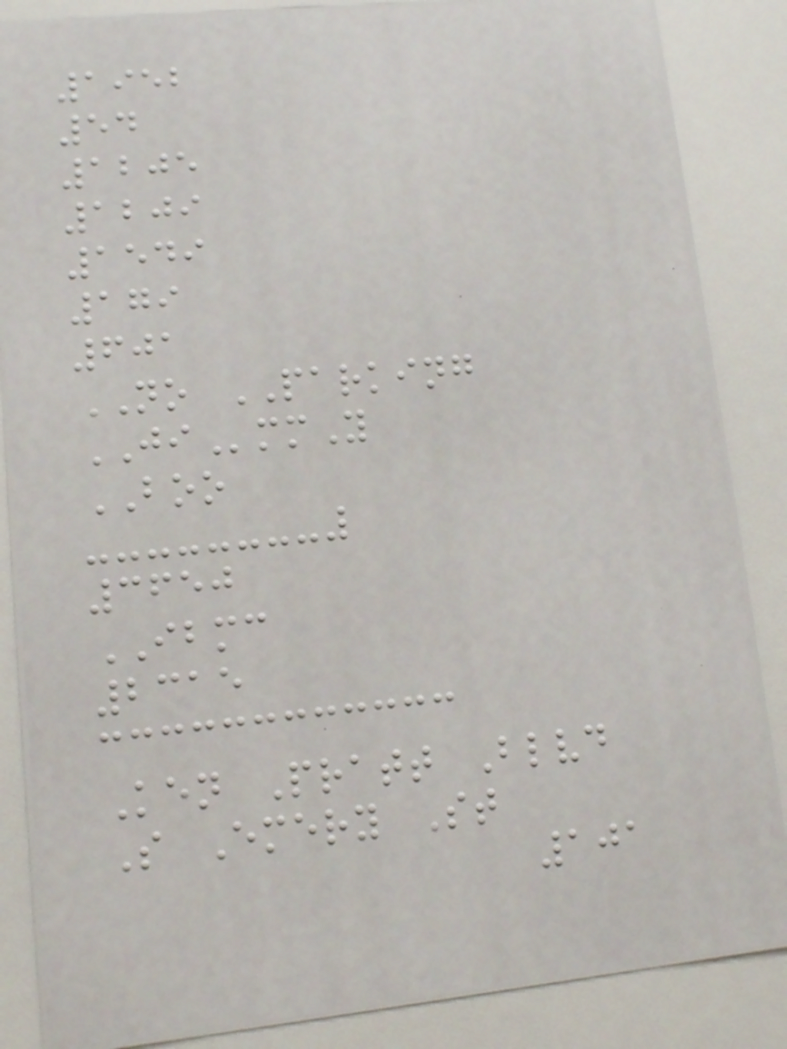1952
54
1205
1209
1549
179
601
NO PARKING
JImmY
BOO
3650
IBMC
2315
Ken Pratt Blvd
S Emery St
101
